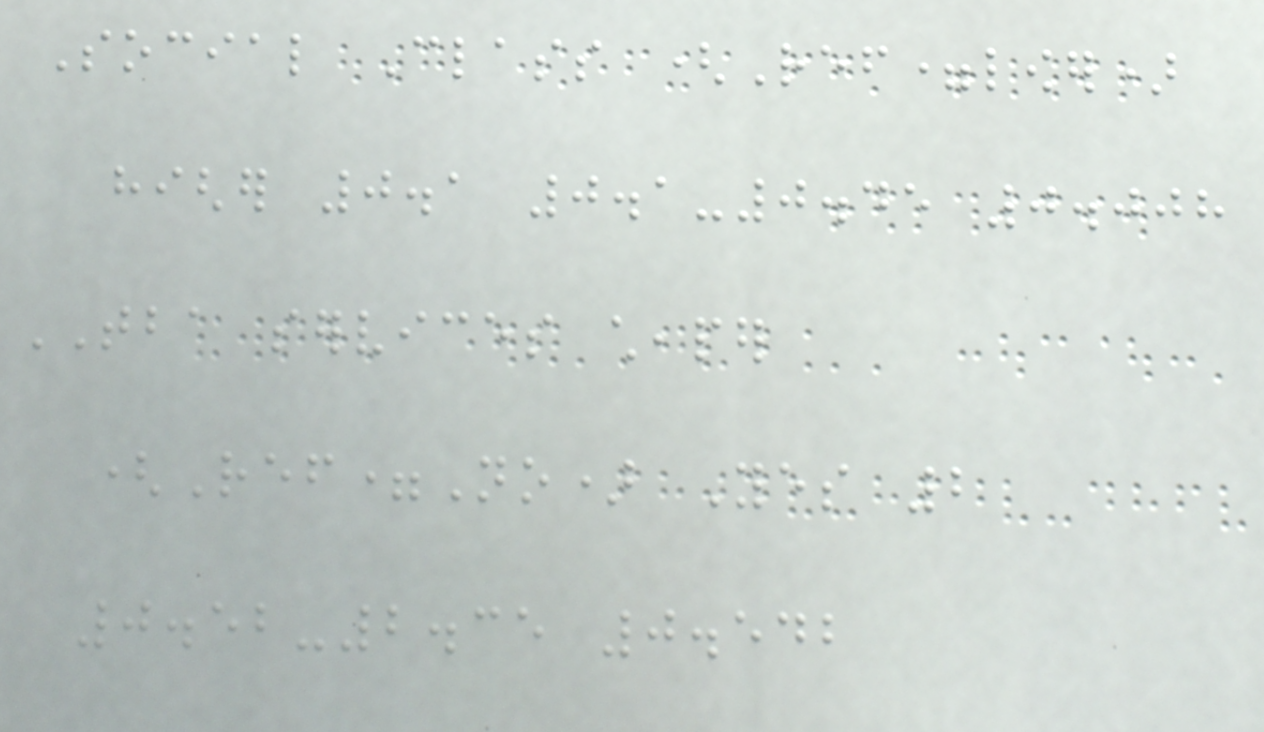Social Class (Ref=lower)
higher 0.1 0.1-0.45 0.008
TBA services cheaper
(Ref=No) Yes 2
0.52-2.35 0.542
